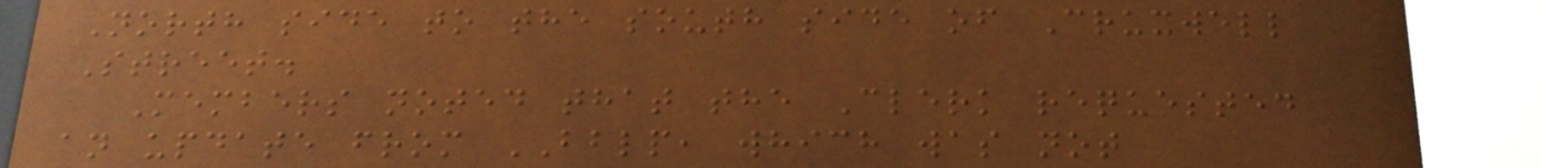North side to the south side of Cruxwell
Street.
Members noted that the Clerk requested
an update from BBLP, which was not
